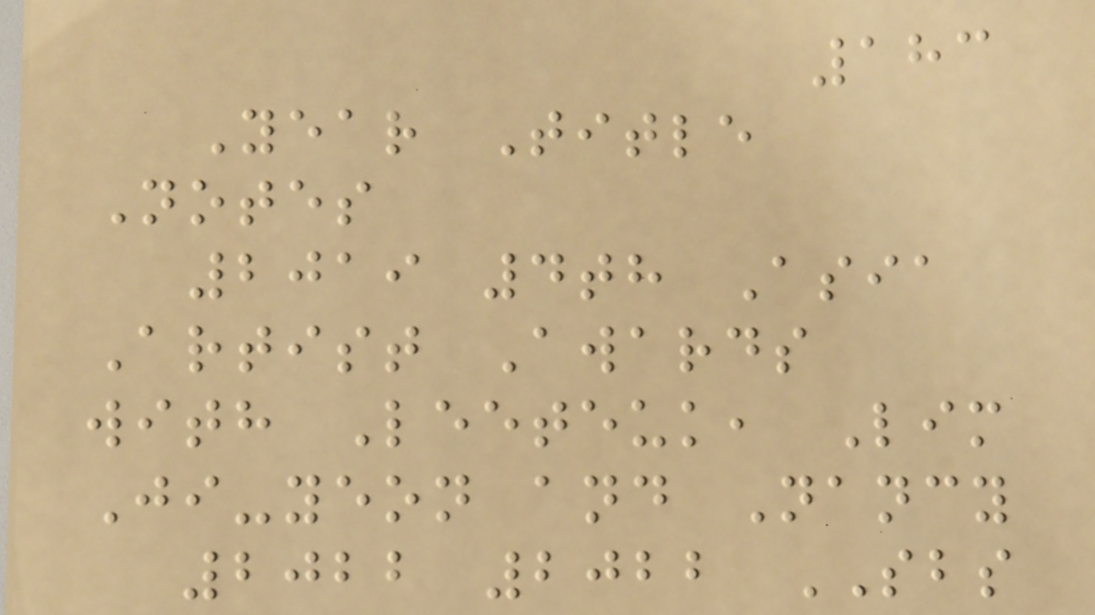183
Year Title
Notes
2019 4th Asia
Artist Awards
with Leeteuk, Lim
Ji-yeon and Nancy
2022 2022 SBS
